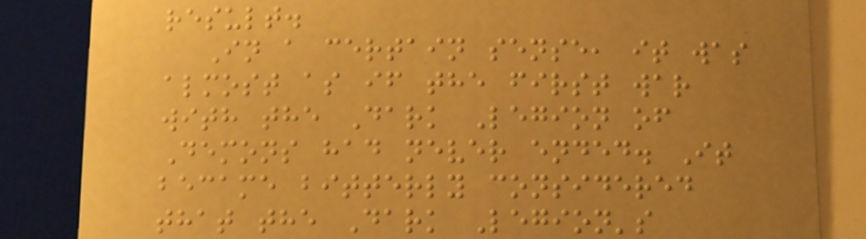result.
In a certain sense, it was
almost as if the first war
with the Dark Legion of
Demons had never ended. It
became bitterly considered
that the Dark Legion's
